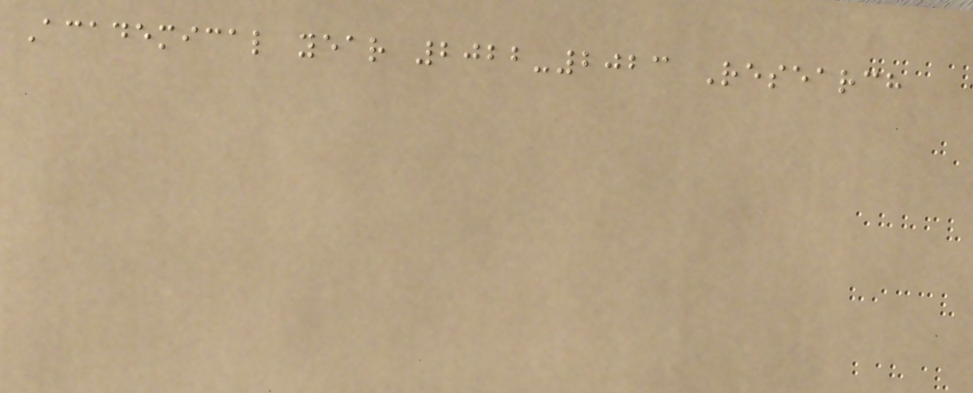Academical year 2022-2023 Research
